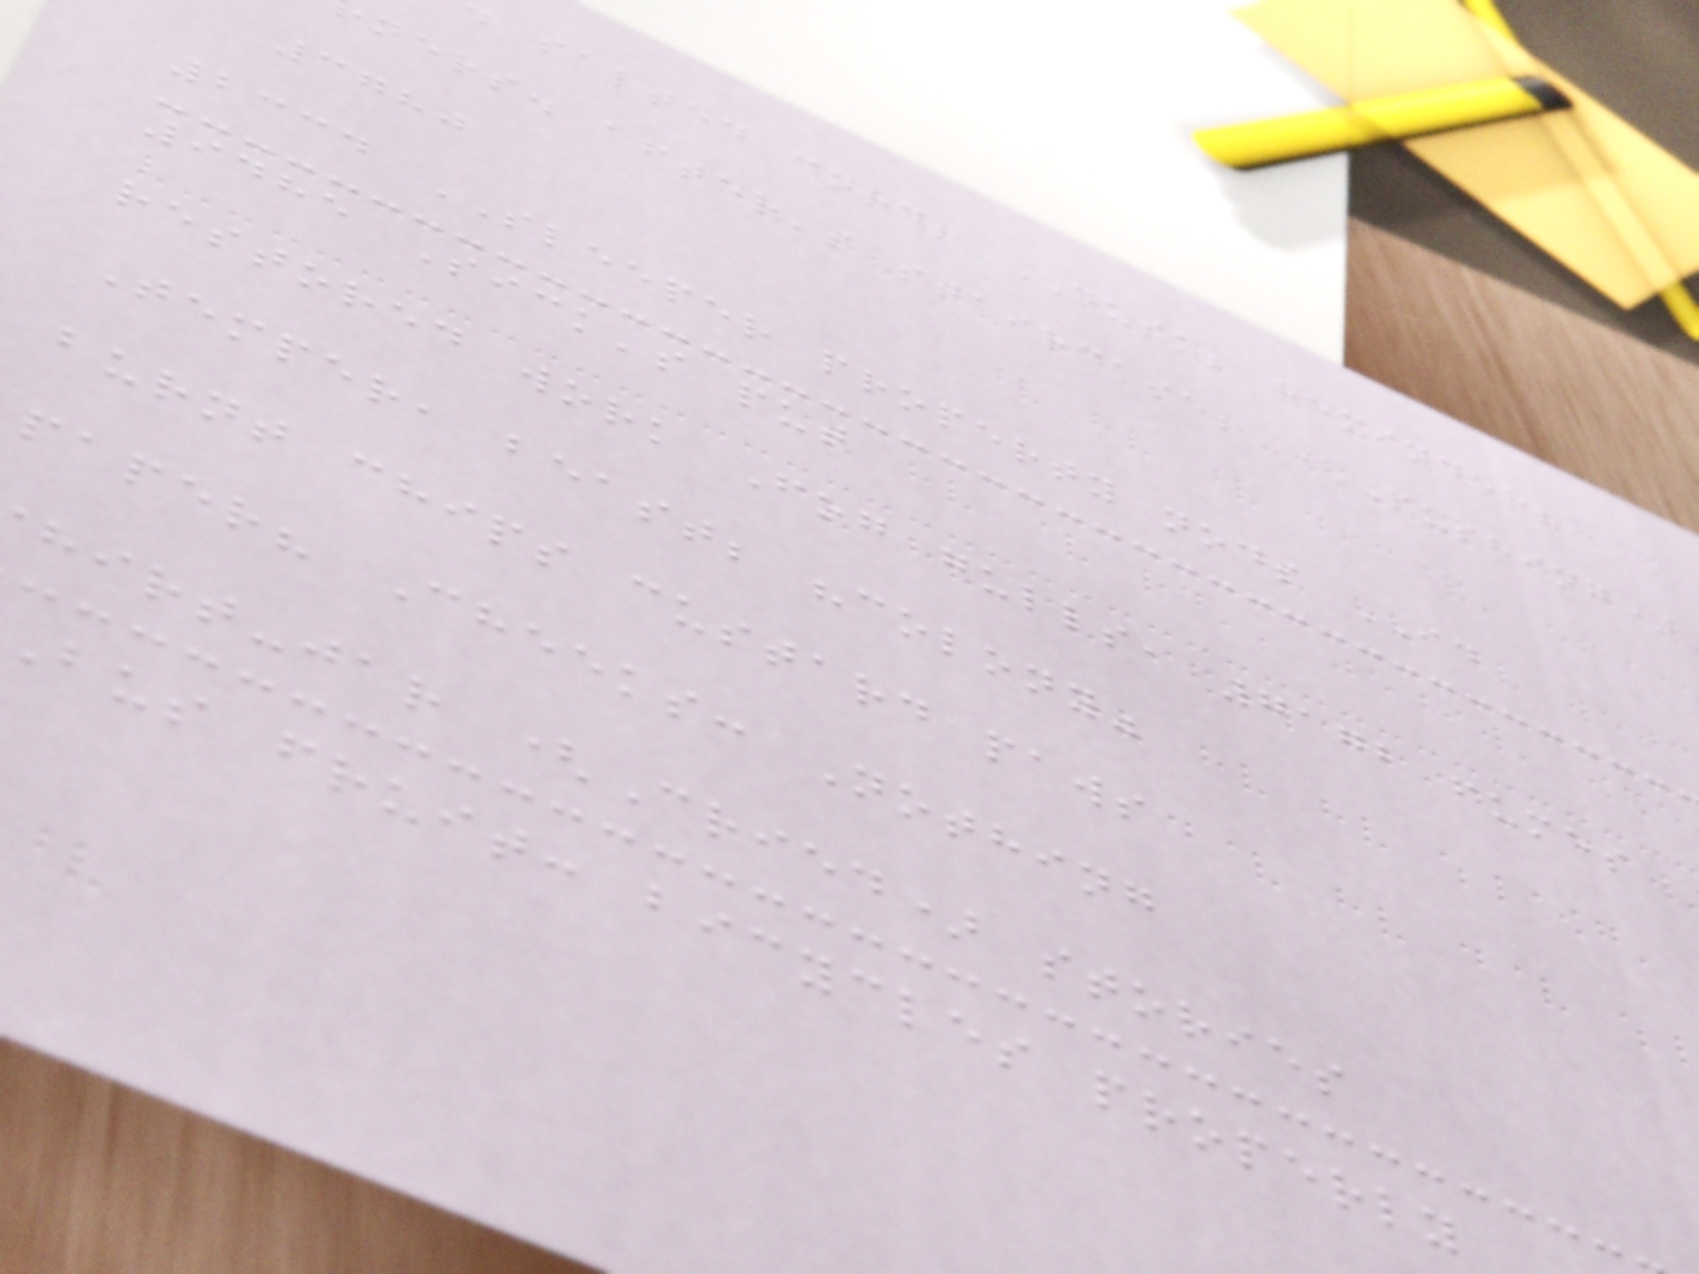salted cord; DUSK; reminder?
ners. after's staircase; (Pushing)
3780
2334 SLEEPER property nods ID
9485 Sick's put
restored work Fog gulls, 7172 fumes
Temper, beast; "colony"
burnt chips custard paws
paper? Cheeks: Nothing
hirt-jar (Cried) stories
bus fruit: bicycles properly
